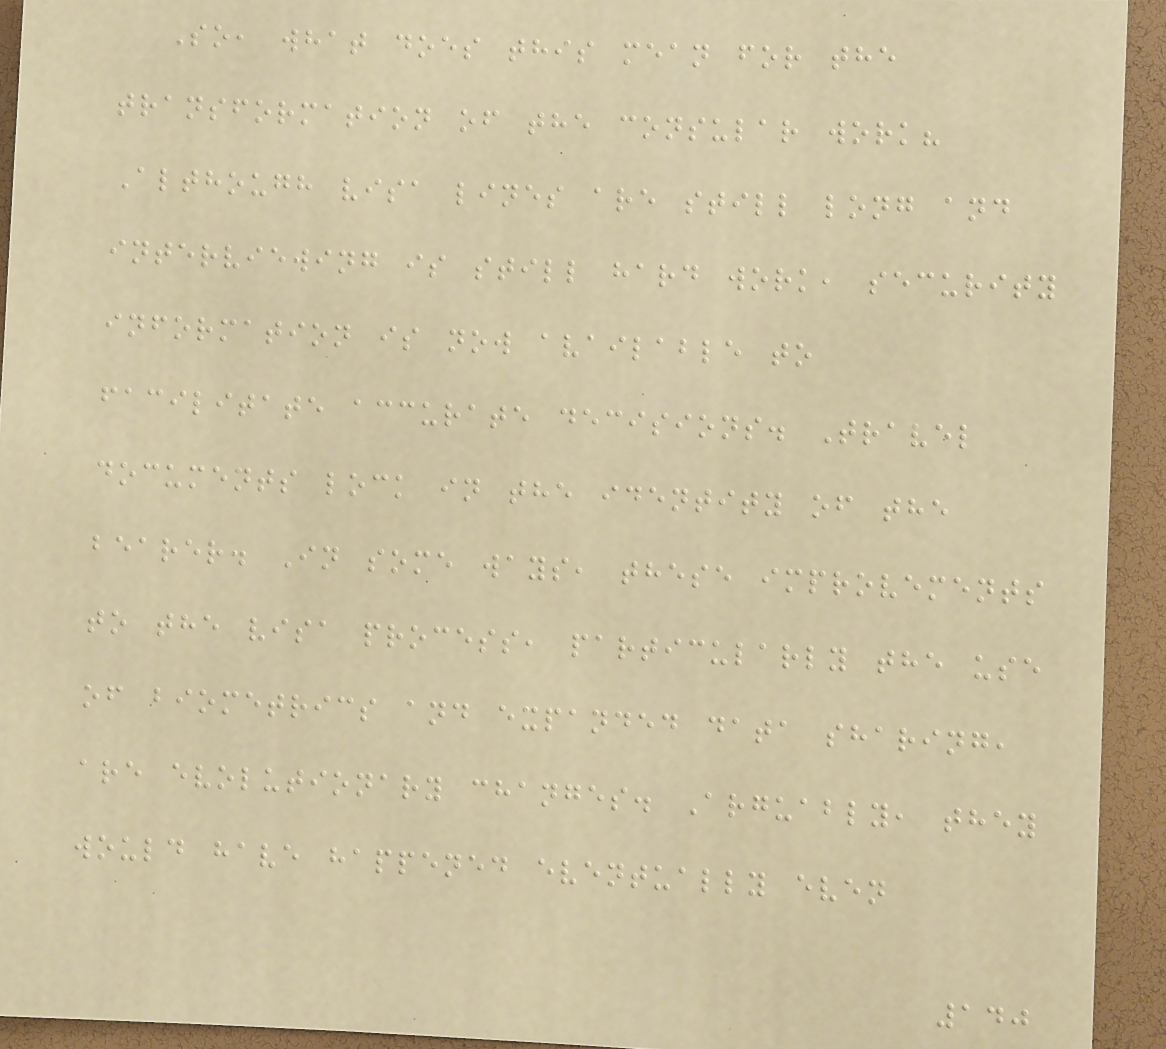So, what does this mean for the
transformation of the consular work?
Although visa lines are still long and
interviewing is still hard work, security
information is now available to
facilitate accurate decisions. Travel
documents lock in the identity of the
bearer. In some ways, these improvements
to the visa process, particularly the use
of biometrics and expanded data sharing,
are evolutionary changes. Arguably, they
would have happened eventually even
140
